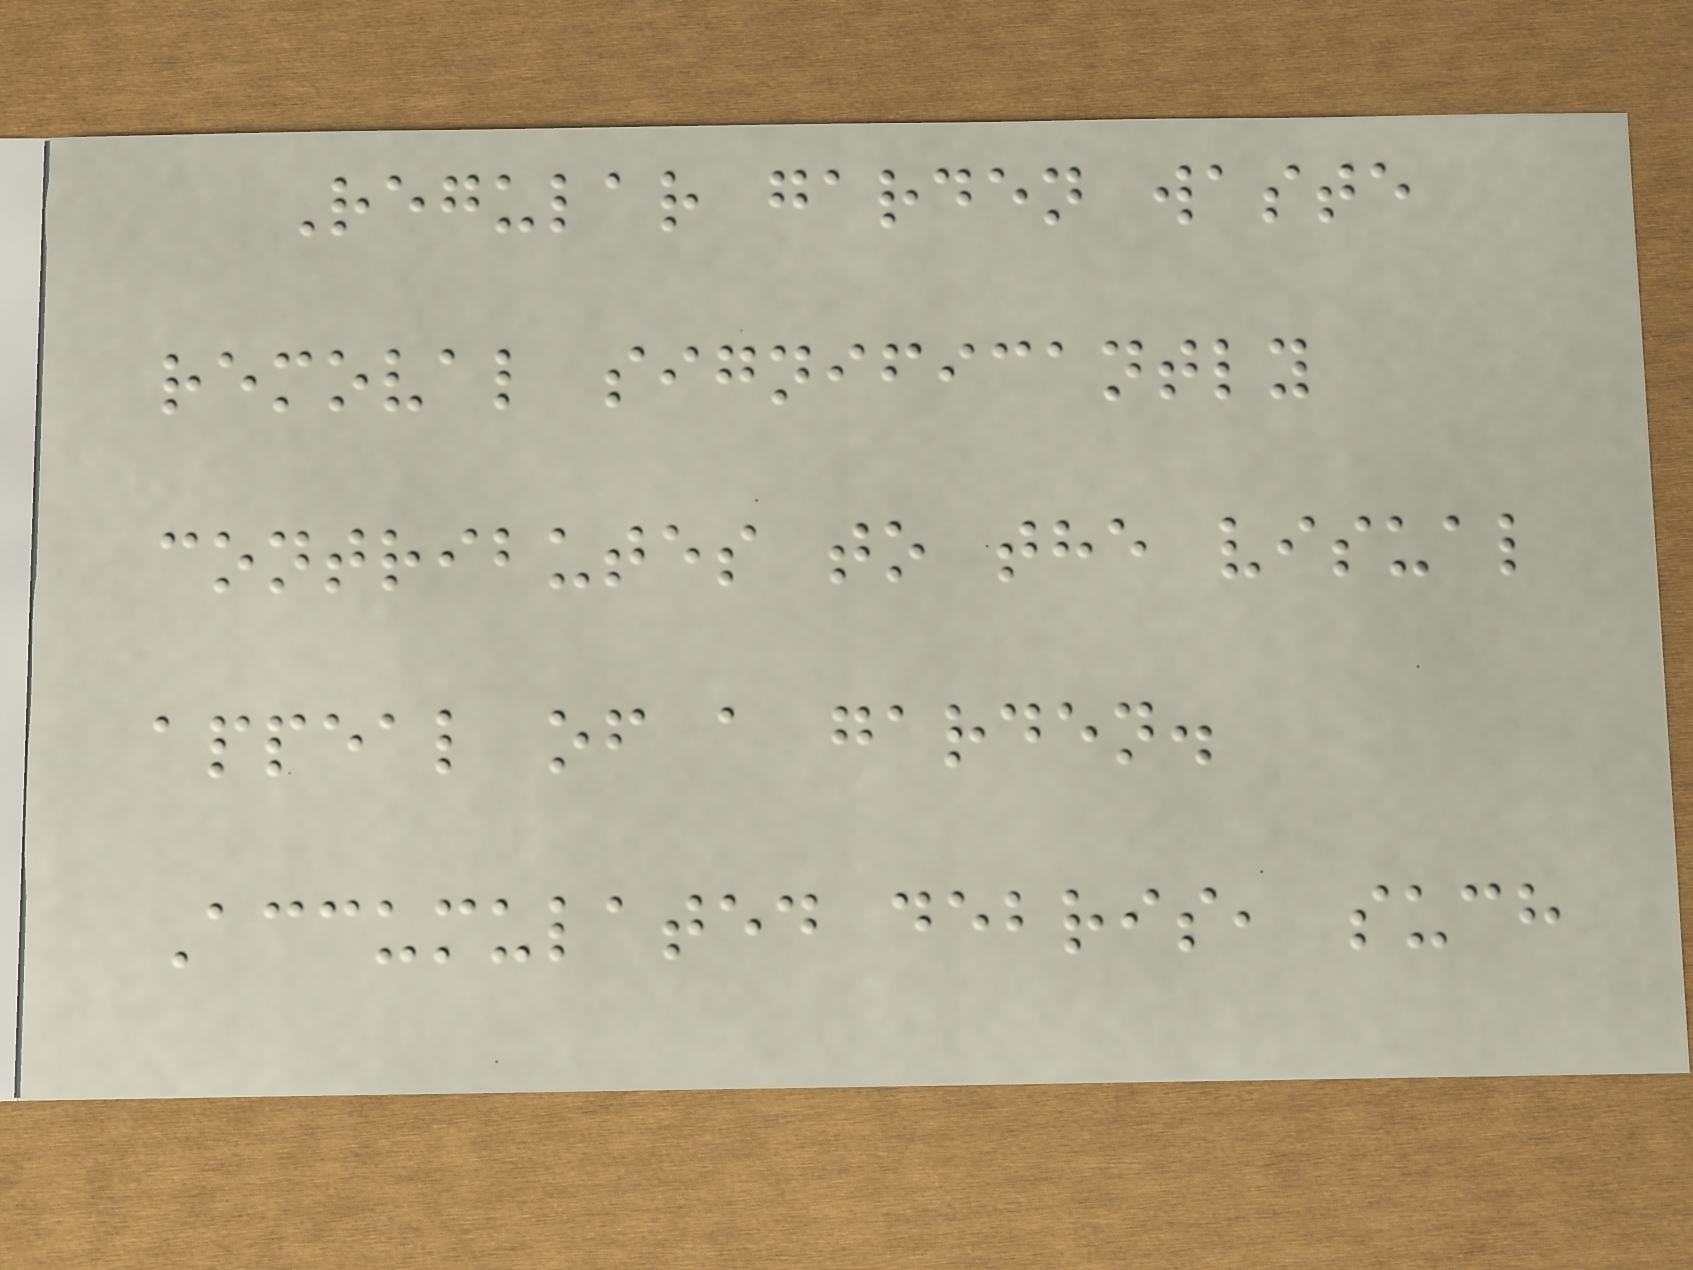Regular garden waste
removal significantly
contributes to the visual
appeal of a garden.
Accumulated debris, such
